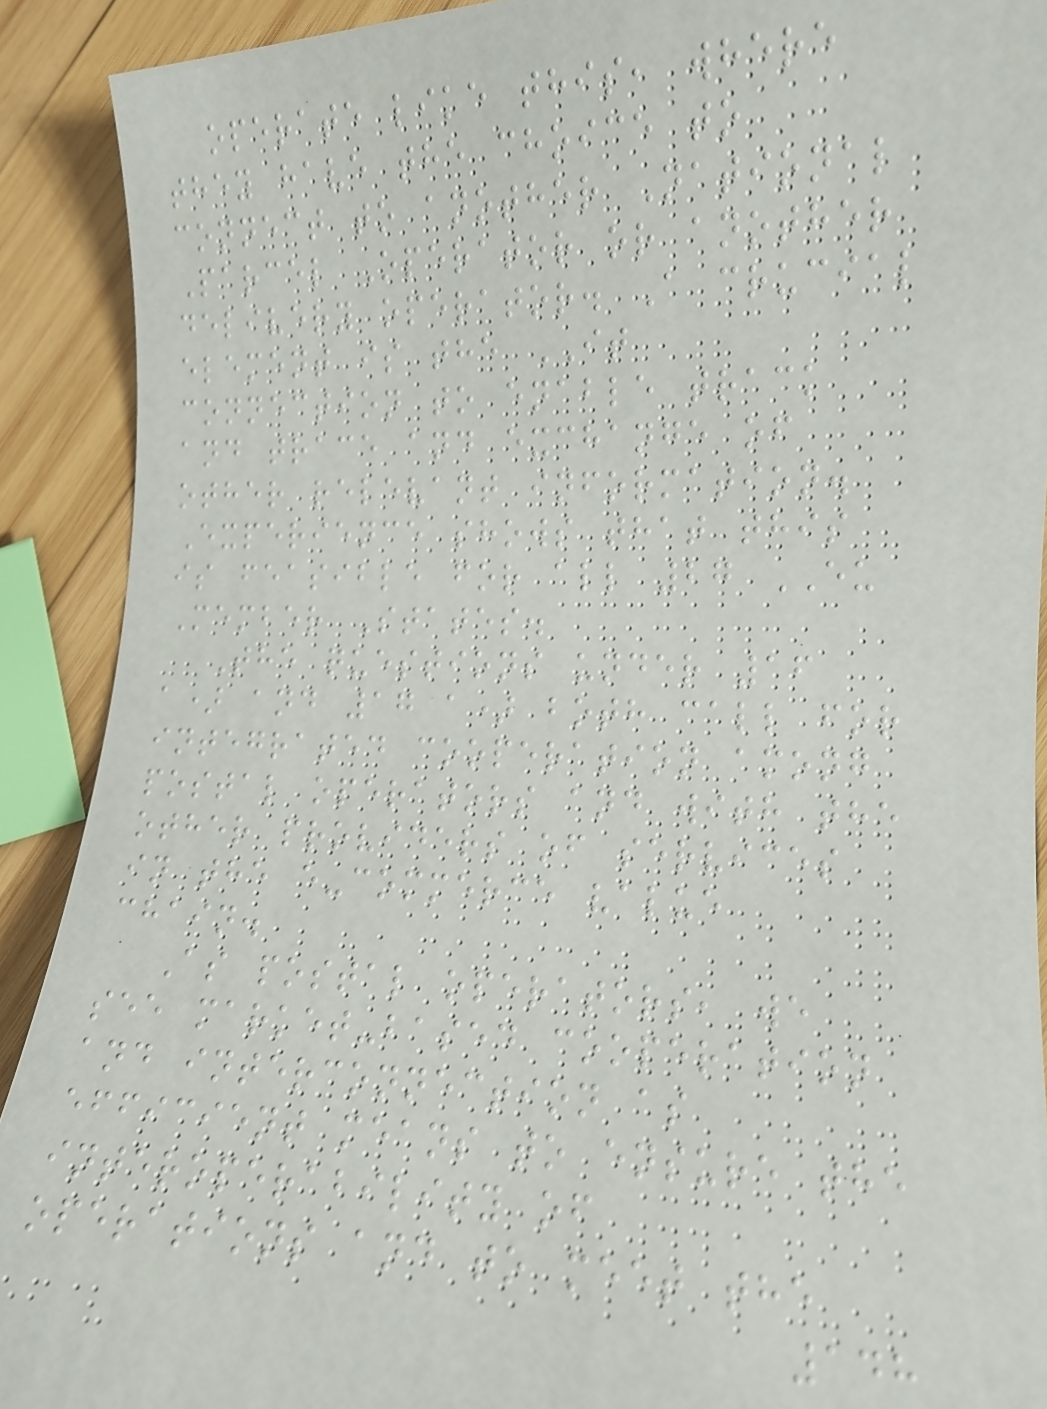operate like this, where
they have the choice to
connect to another National
Parcel Operator or another
delivery operator. A crucial
element is the IT
connection to enable track
and trace and exchange of
other relevant information.
Experience shows that this
is feasible for all 27 EU
Member States.
The questions under 16
a) and 17 a) both call for
integrated cooperation among
postal operators and with the
other providers of services
in the e-commerce value
chain.
As postal operators, we
see market-based cooperation
and interconnection as
efficient means to ensure the
interoperability of
operations and to meet the
148
